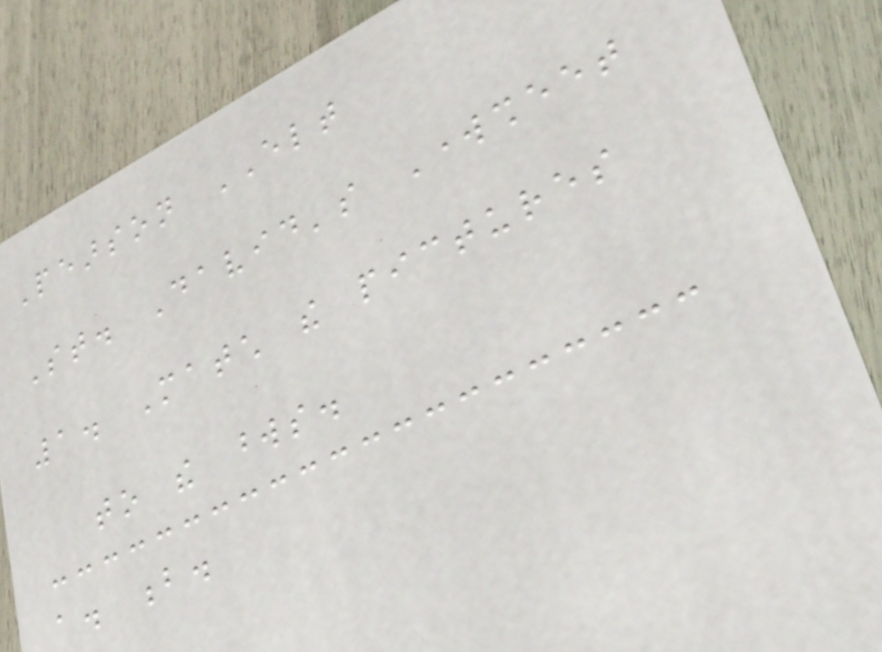Pearson ELT
St. David's Worksheet
1. Match the pictures
to the words.
a. b.
